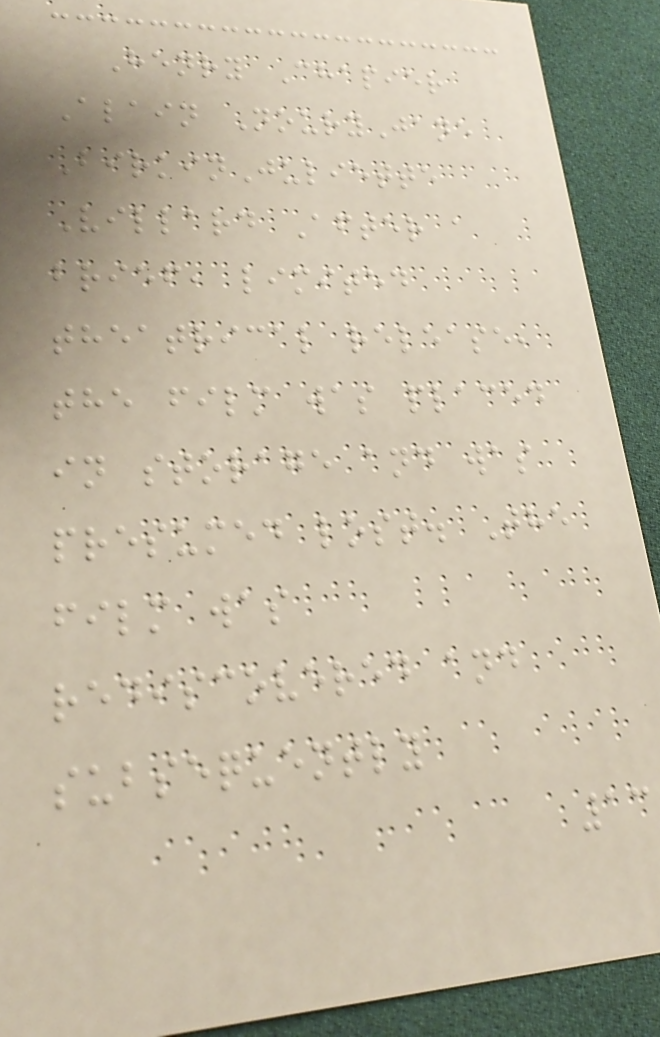Henry Chapier
Alain NouryJane
BirkinJuliette
Villard After a
brief, limited
theatrical release,
the film was placed
in storage and was
presumed lost. The
film was
rediscovered and
subsequently
13
